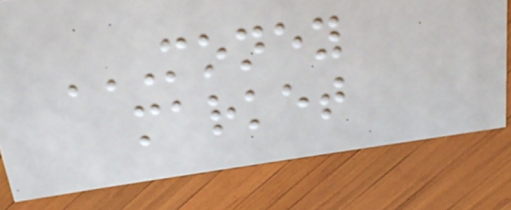MONEY
MARKET
